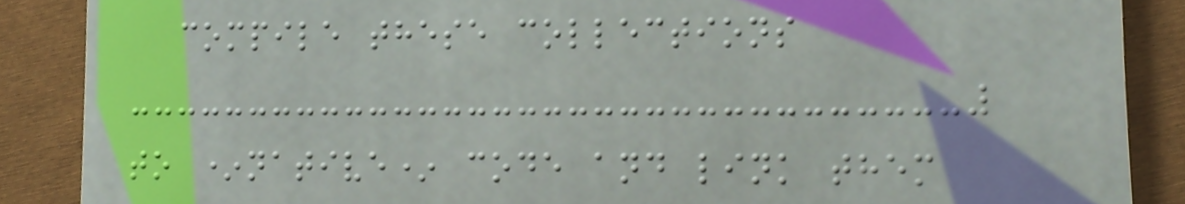compile these collections
to *native* code and link them
